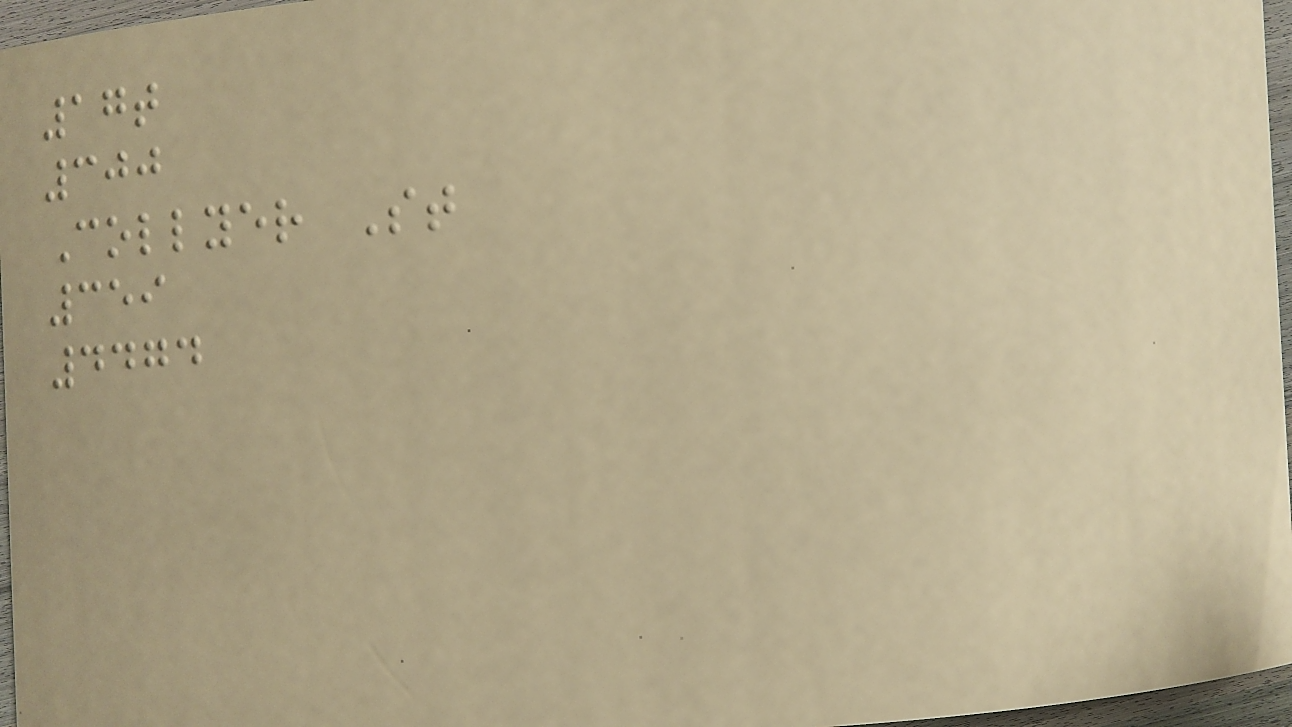17t
300
Collyer St
359
4474
